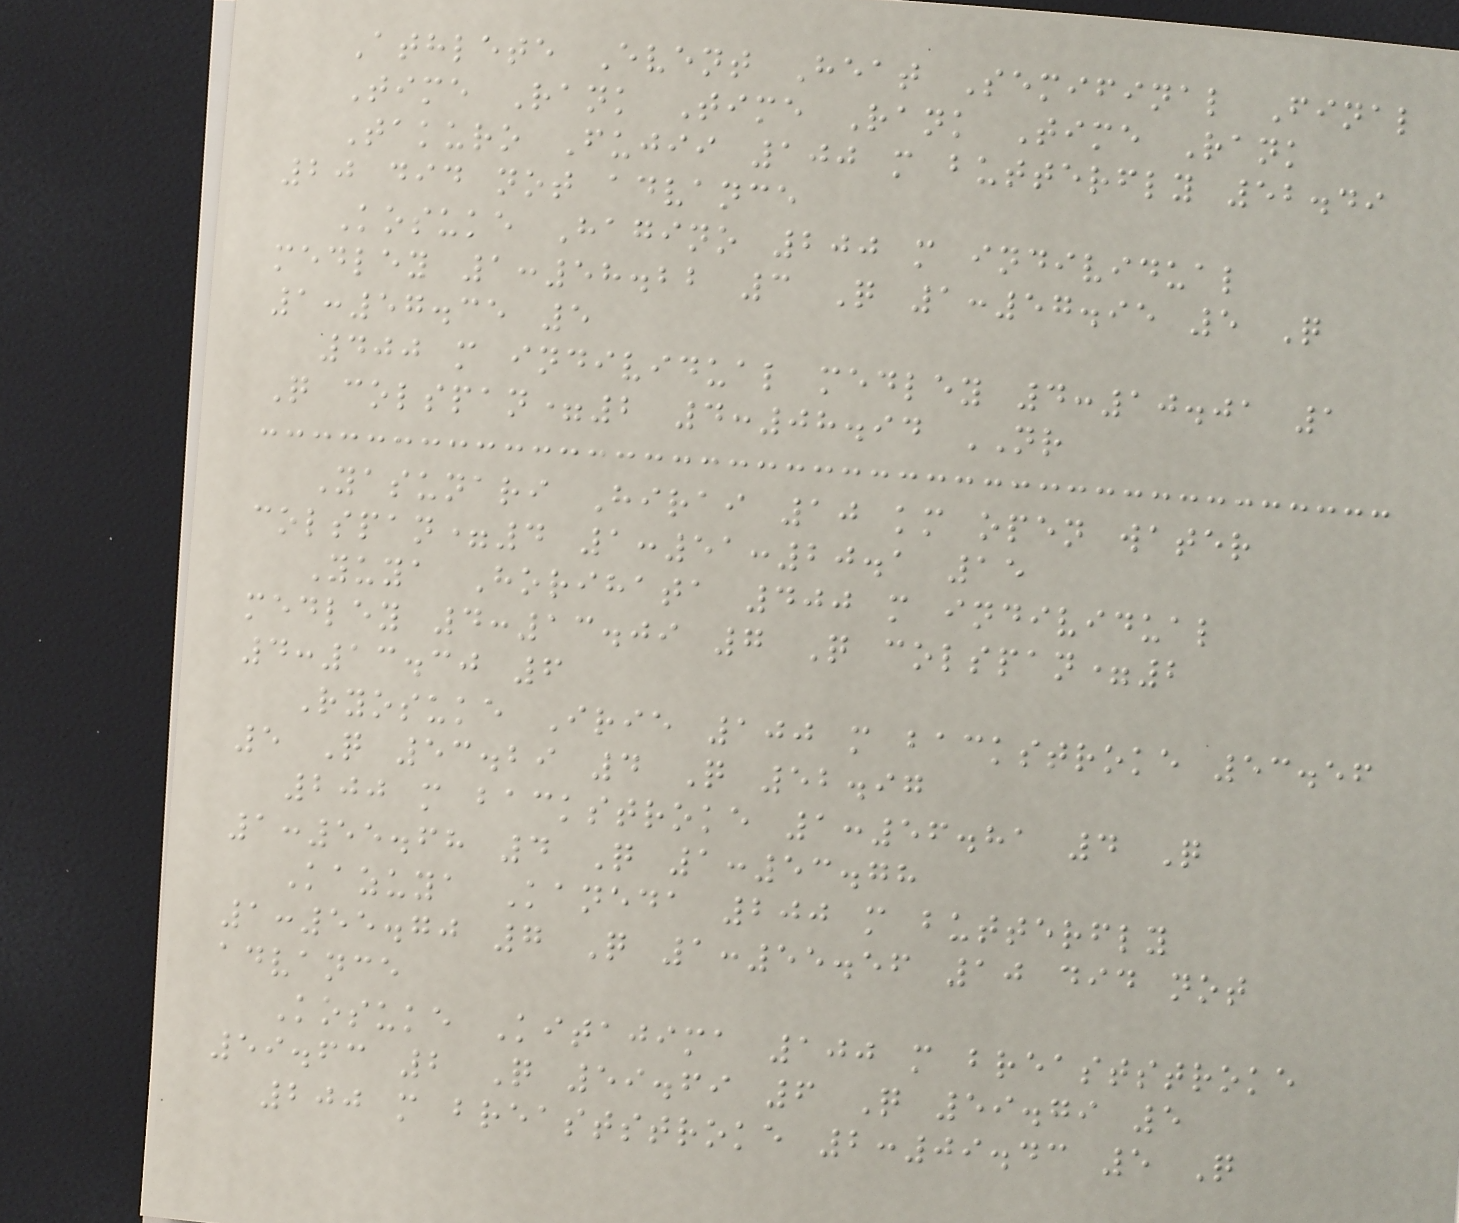Athlete Event Heat Semifinal Final
Time Rank Time Rank Time Rank
Takuro Fujii 100 m butterfly 52.49
20 did not advance
Kosuke Hagino 200 m individual
medley 1:58.22 3 Q 1:57.95 5 Q
1:57.35 5
400 m individual medley 4:10.01 1
Q colspan=2 4:08.94 NR
Yasunari Hirai 10 km open water
colspan=4 1:51:20.1 15
Yuya Horihata 400 m individual
medley 4:13.09 7 Q colspan=2
4:13.30 6
Ryosuke Irie 100 m backstroke 53.56
5 Q 53.29 4 Q 52.97
200 m backstroke 1:56.81 4 Q
1:55.68 4 Q 1:53.78
Kazuya Kaneda 200 m butterfly
1:55.70 7 Q 1:55.56 10 did not
advance
Kosuke Kitajima 100 m breaststroke
59.63 2 Q 59.69 6 Q 59.79 5
200 m breaststroke 2:09.43 5 Q
